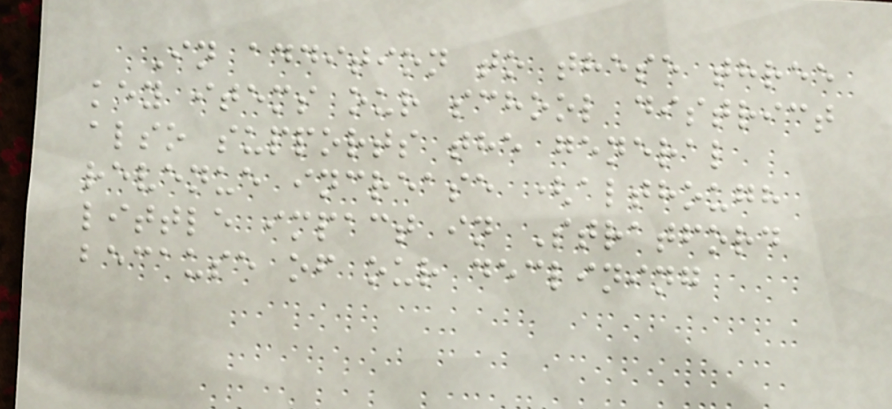In addition to these three
key items our school district
also supports the general
revenue increase (although
little impact in Stratford
because of our declining
